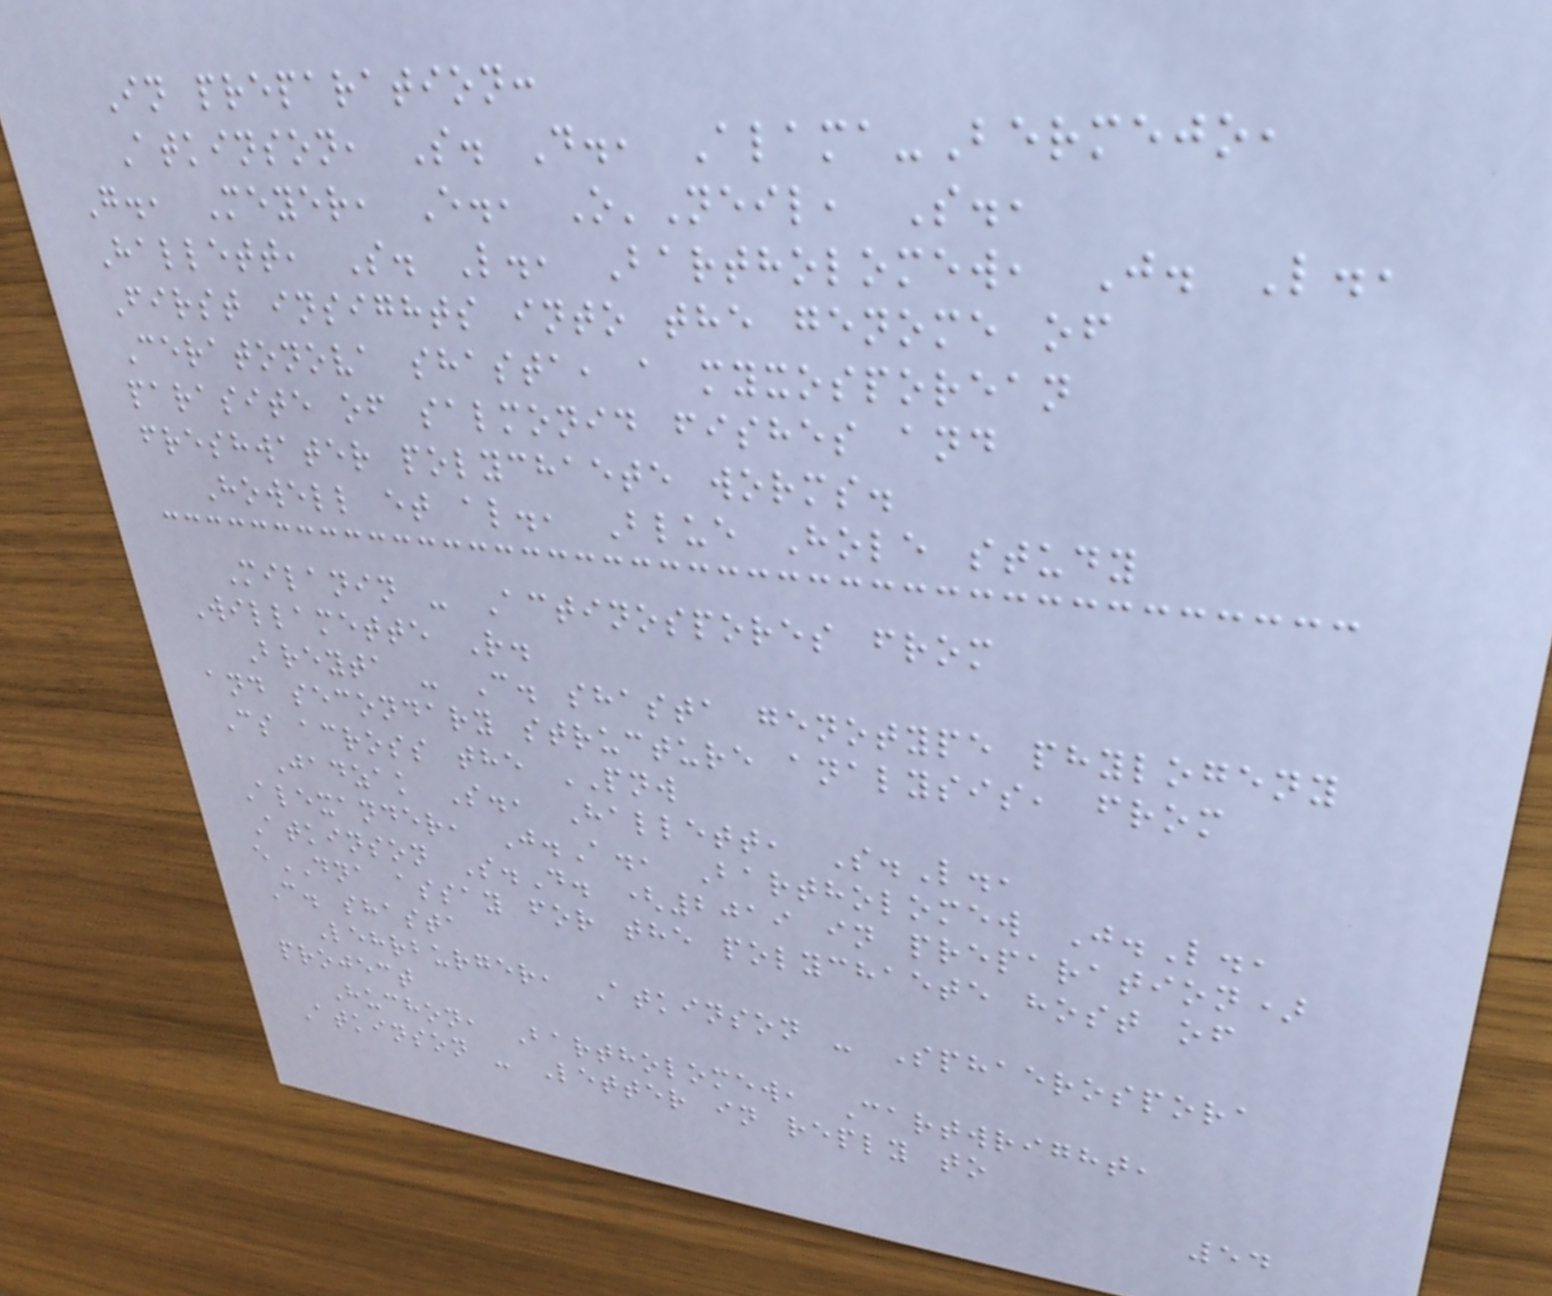In preparation:
Atkinson, S. D., Alama-Bermejo,
G., Meyer, E., O'Neil, S.,
Hallett, S. L., Bartholomew, J. L.,
First insights into the genome of
Ceratonova shasta, a myxosporean
parasite of salmonid fishes and
freshwater polychaete worms.
Howell et al., Blue Hole study
Milanin - Actinospores from
Willamette R.
Breyta - C. shasta genotype phylogeny
and secondary structure analysis, from
Cs across the PNW
Jadzak S., Hallett, S.L.,
Alexander, J.A., Bartholomew J.L.,
Atkinson S.D. (2019 in preparation)
eDNA assay for the polychaete host of
C. shasta
Lehrburger, Atkinson - Sphaerospora
project
Huchon, Bartholomew, Cartwright,
Atkinson - Letter in reply to
54
